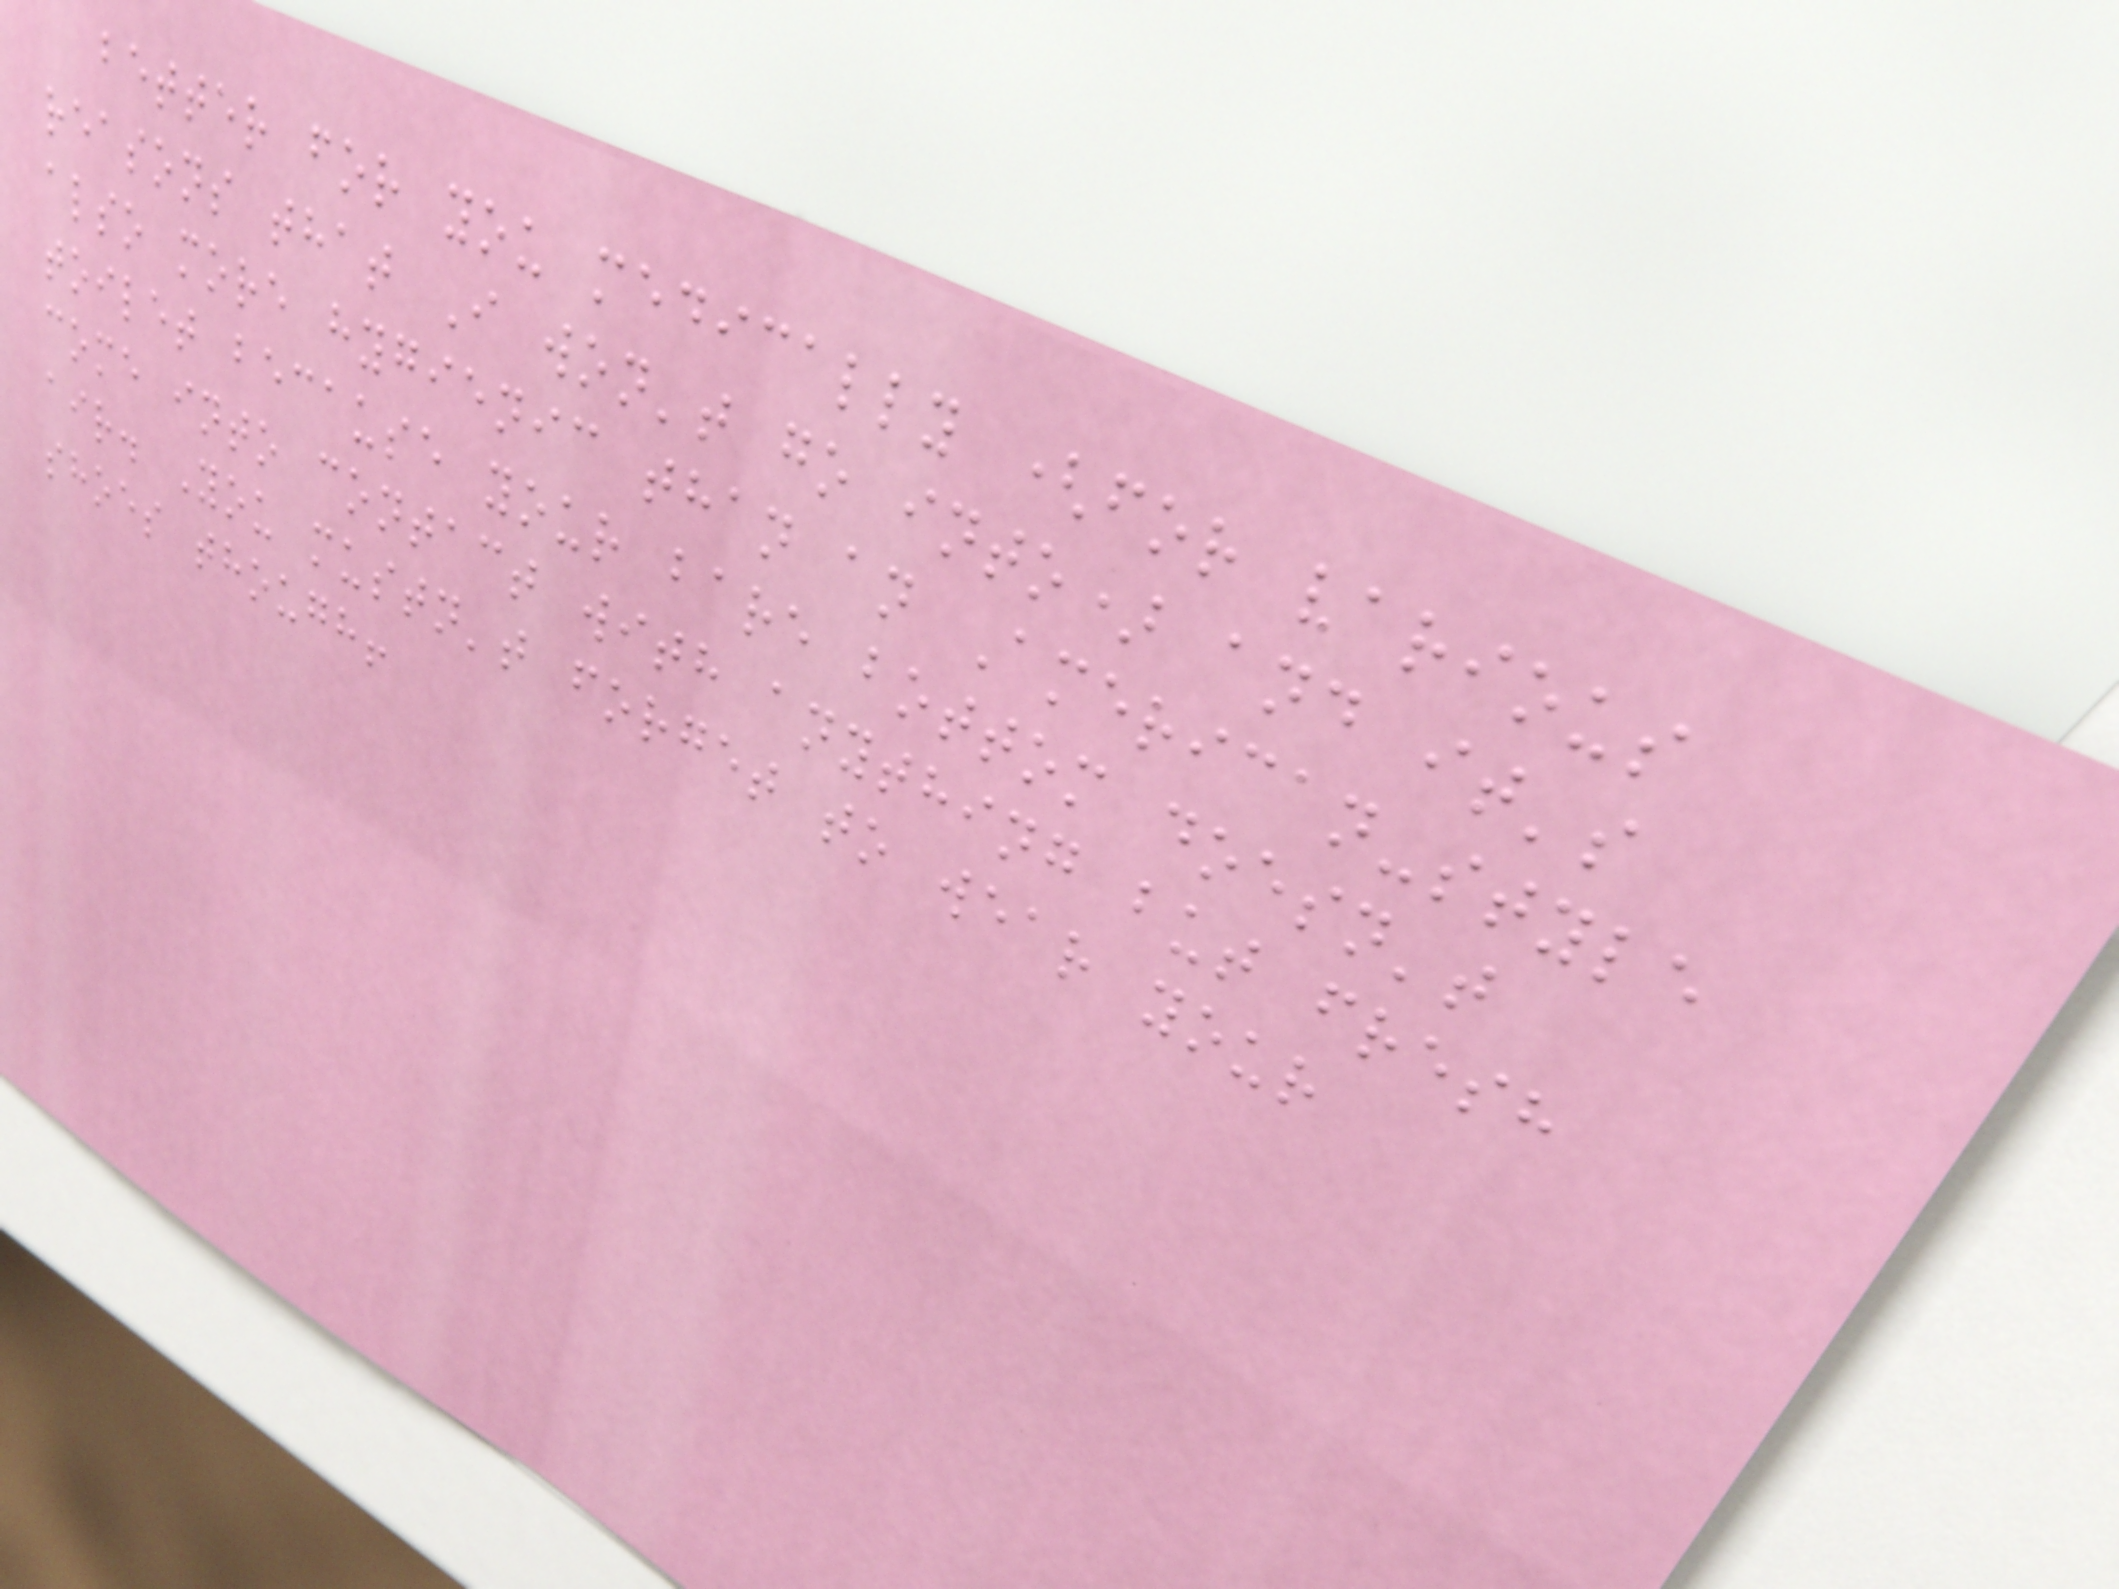better for you medically (for various
reasons that I won't go into) and it's
also more hygienic than an American-style
toilet because your bare bottom doesn't
come into contact with anything but fresh
air. You mustn't forget to wear your
shoes though!
